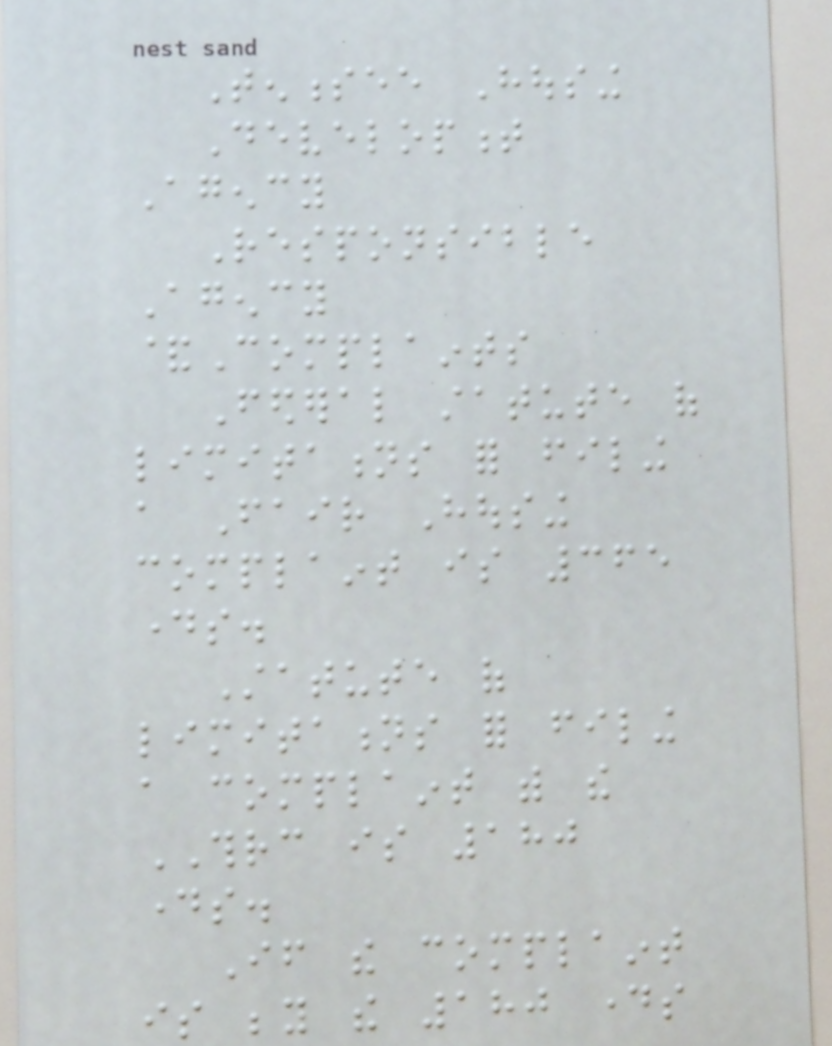Tennessee Housing
Development
Agency
Responsible
Agency
&Complaints
Federal statute of
limitations for filing
a Fair Housing
complaint is 365
days.
Statute of
limitations for filing
a complaint with the
THRC is 180
days.
If the complaint
is beyond the 180 days
